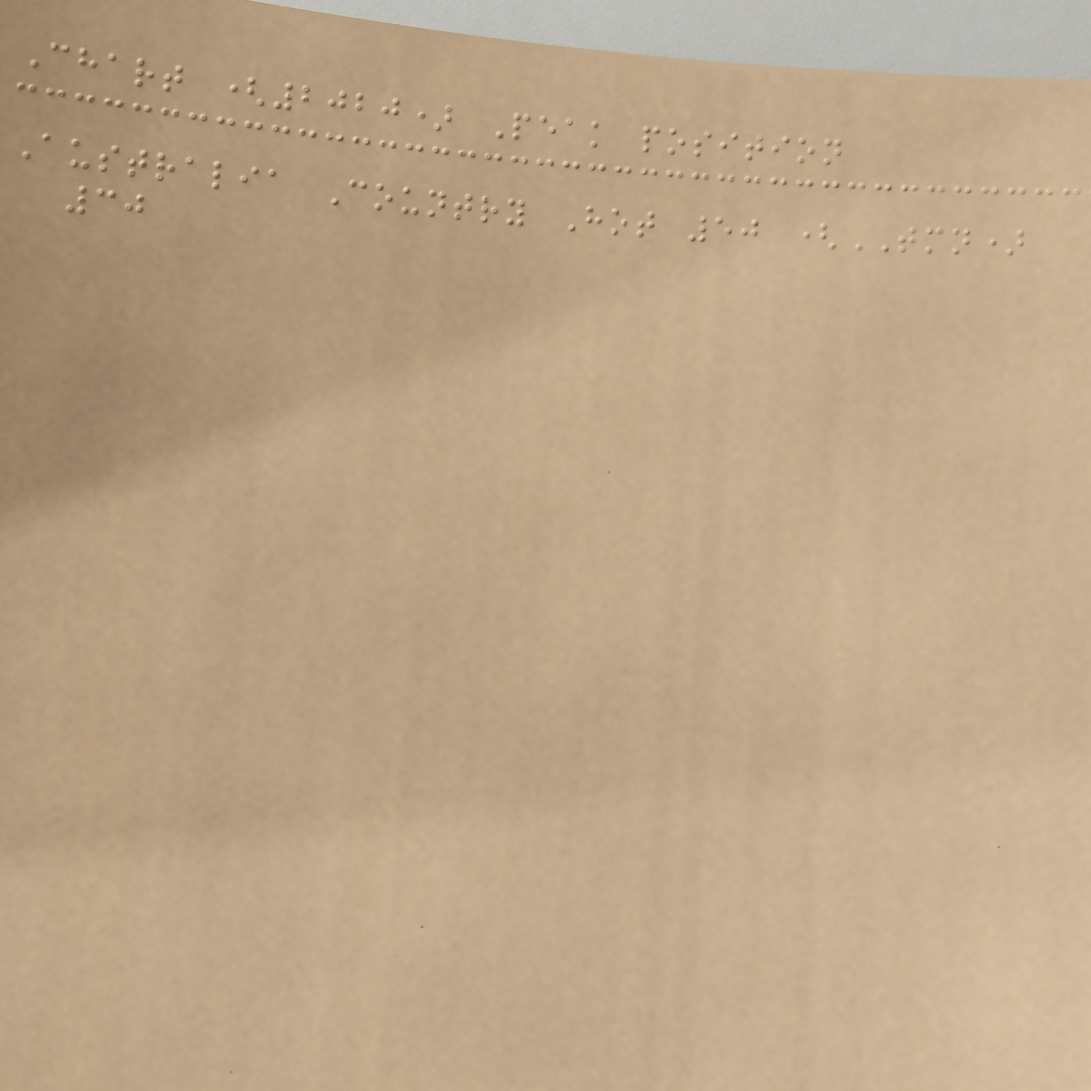Chart (2020) Peak position
Australia Country Hot 50 (TMN)
30
